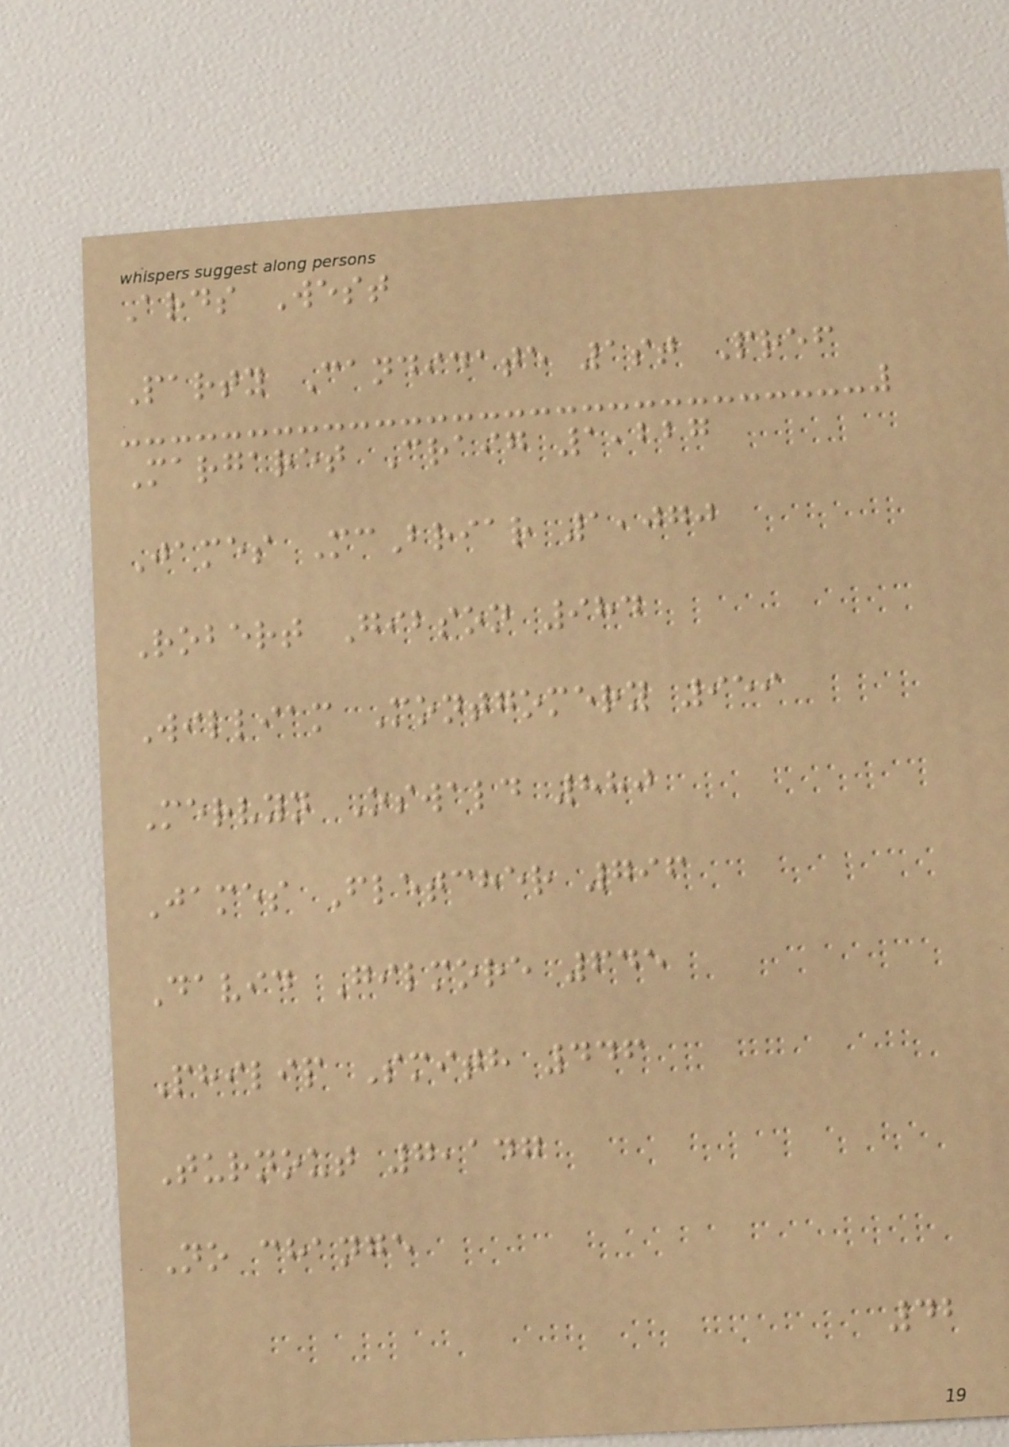Ards West
Party Candidate 1st Pref
Margaret Craig 1,227
James McBriar 1,070
Robert Gibson 984
William Montgomery 959
Mervyn Oswald 880
James Fletcher 796
David Gilmore 645
Philip Smith 446
Turnout 7,147
No change
42
